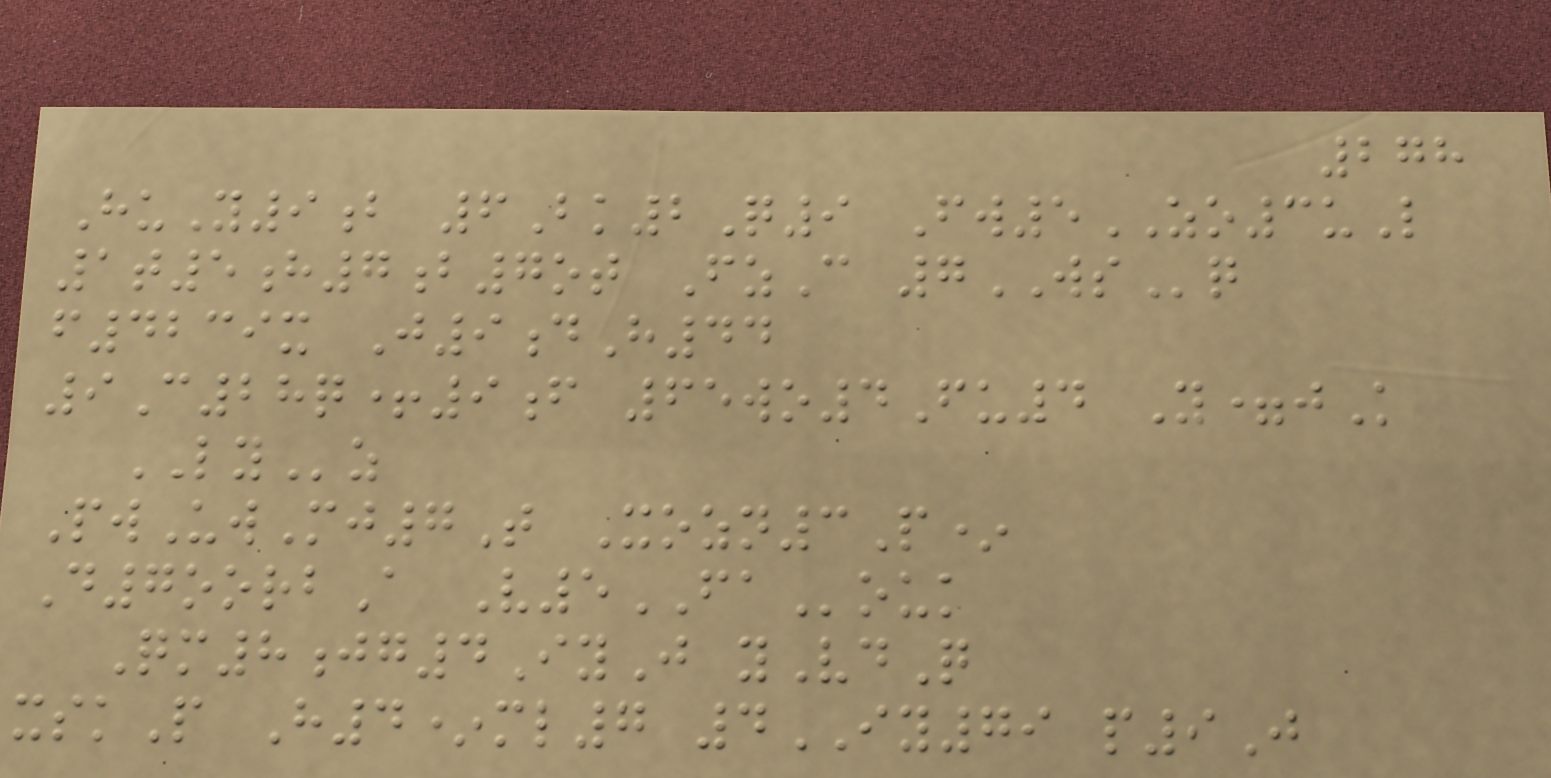278
HuY9b 6Bk2Q9 Fw5ZO3uL
1t5h7b7ot FzC 7WSq
f4239x J9dH44
9C28q+9f 65wo4Fu4 Y=jK
LYz
PwUwMj7T Xozn3P*
D7oorbA V5FAouk
Qm8jg4IyJ yVdQ
xskP H4*ml7 4IY79 p9J
